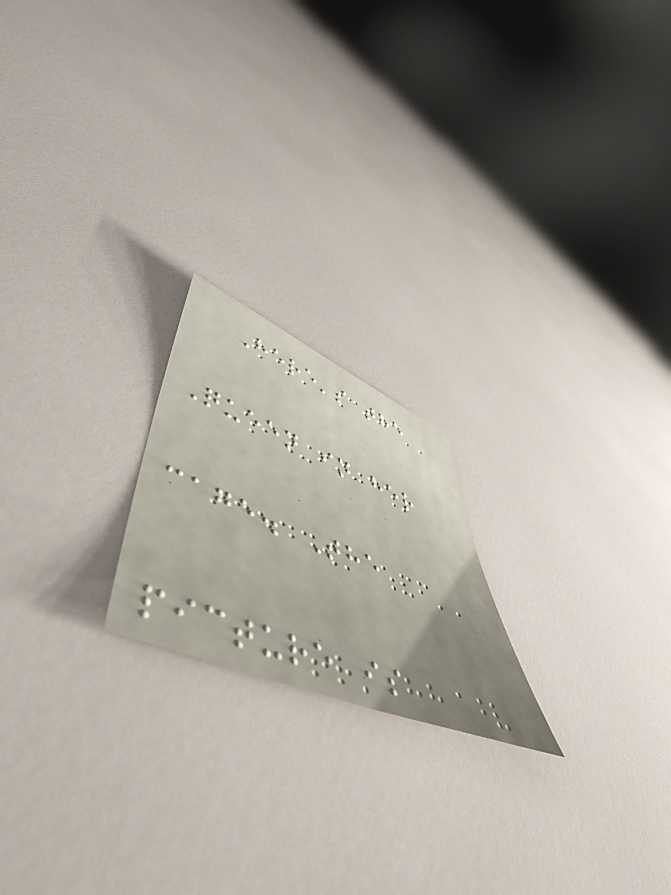Here's the
Queen in her
cage. The
picture is
